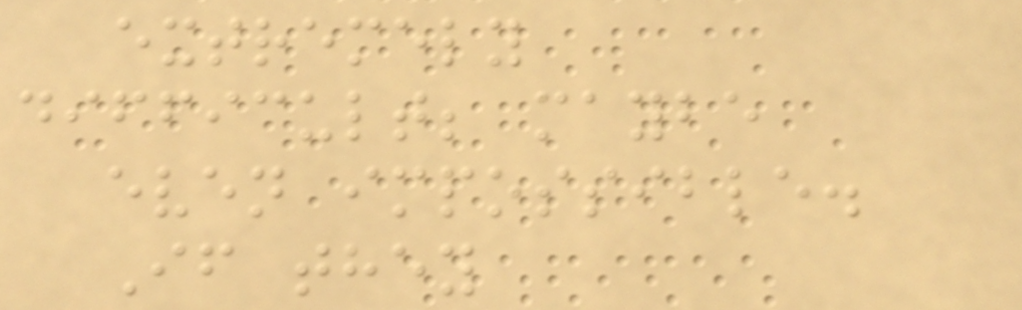extremely
difficult; maybe
even impossible.
If they
